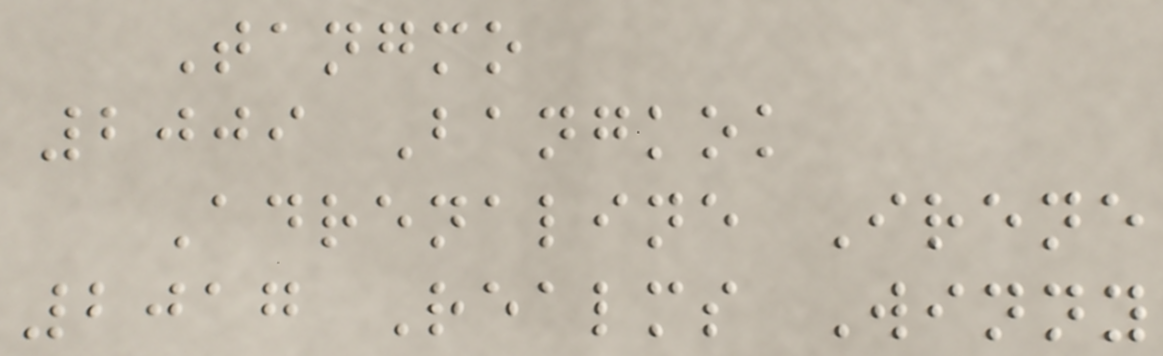Tangmo
2009 Bangkok
Adrenaline Irene
2017 Realms Winny
